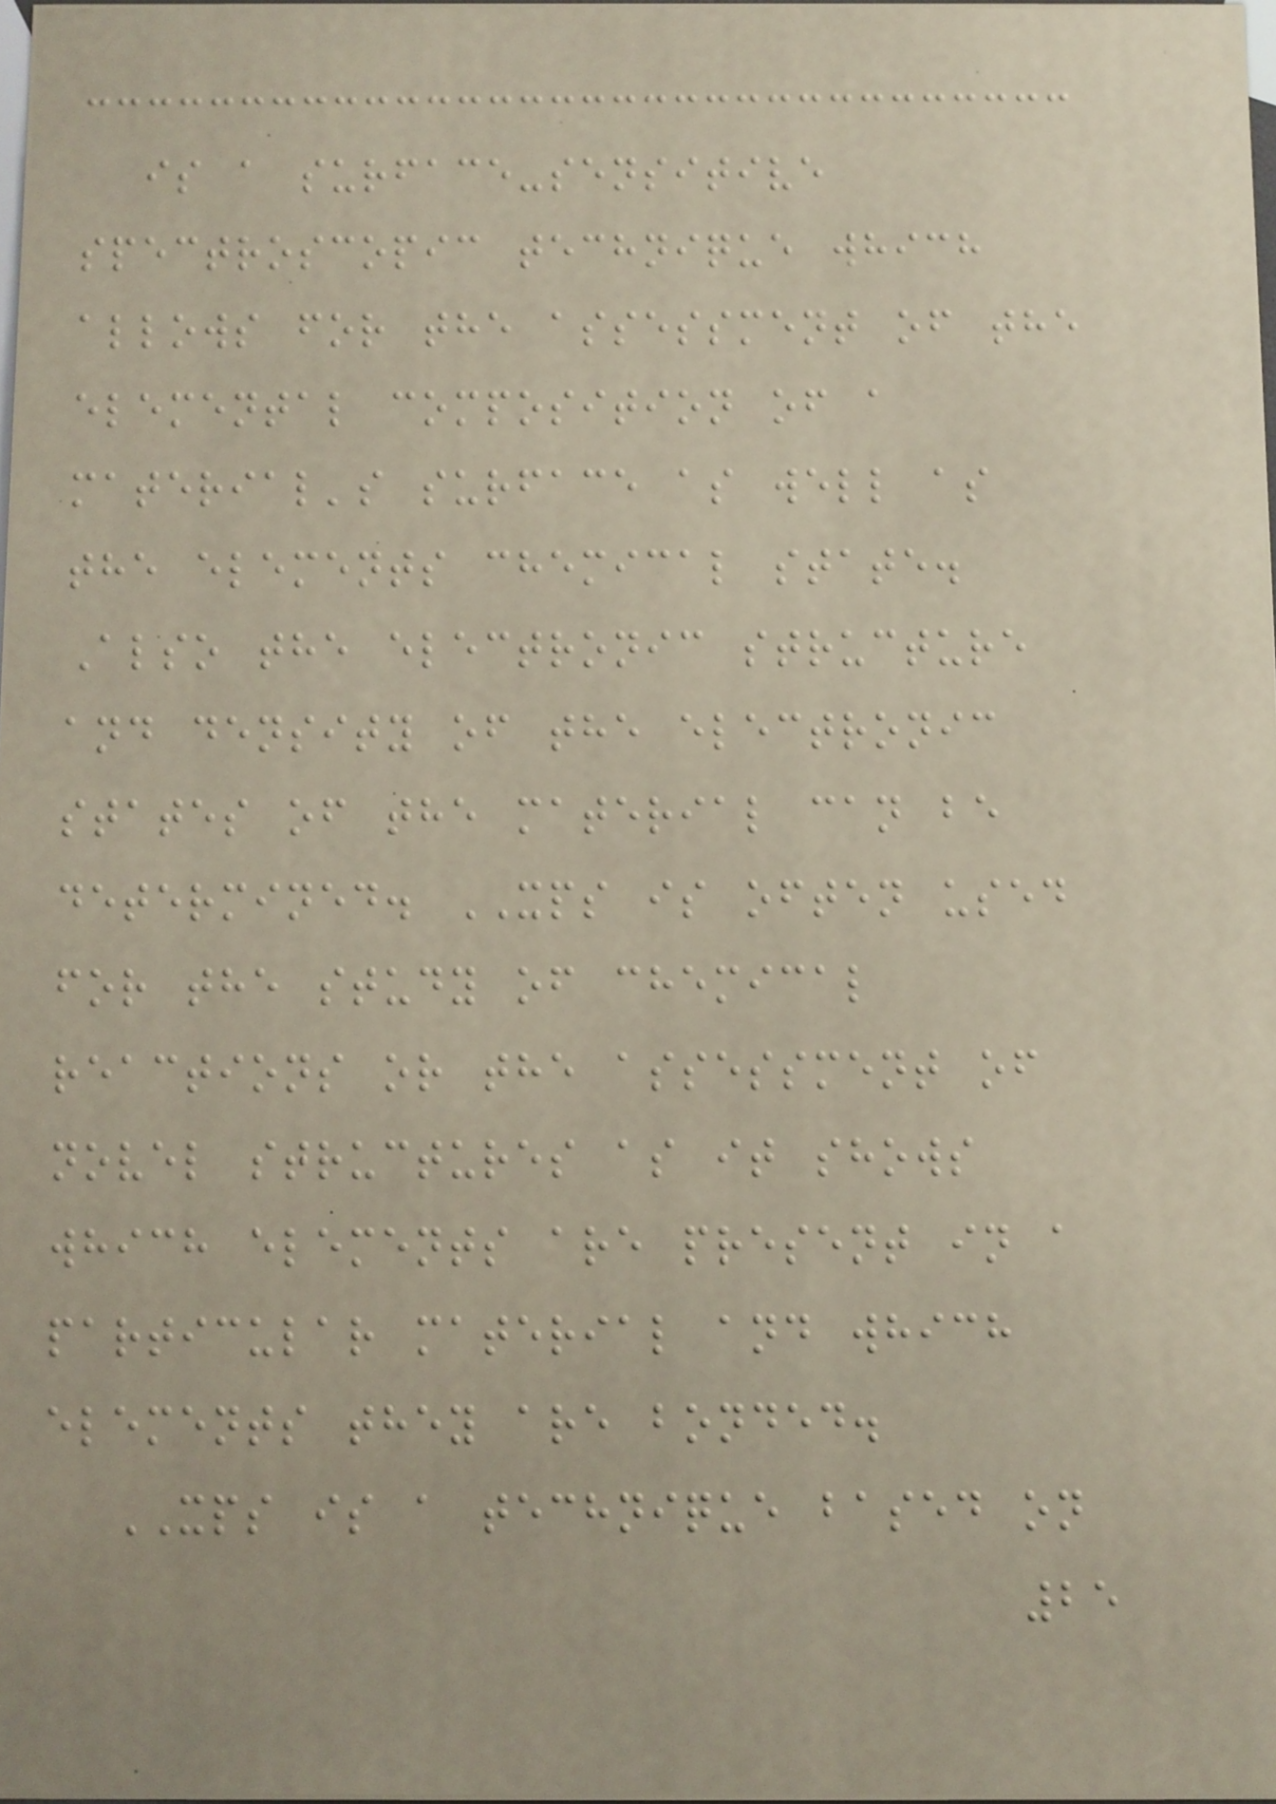is a surface-sensitive
spectroscopic technique which
allows for the assessment of the
elemental composition of a
material's surface as well as
the elements chemical state.
Also the electronic structure
and density of the electronic
states of the material can be
determined. XPS is often used
for the study of chemical
reactions or the assessment of
novel structures as it shows
which elements are present in a
particular material and which
elements they are bonded.
XPS is a technique based on
25
